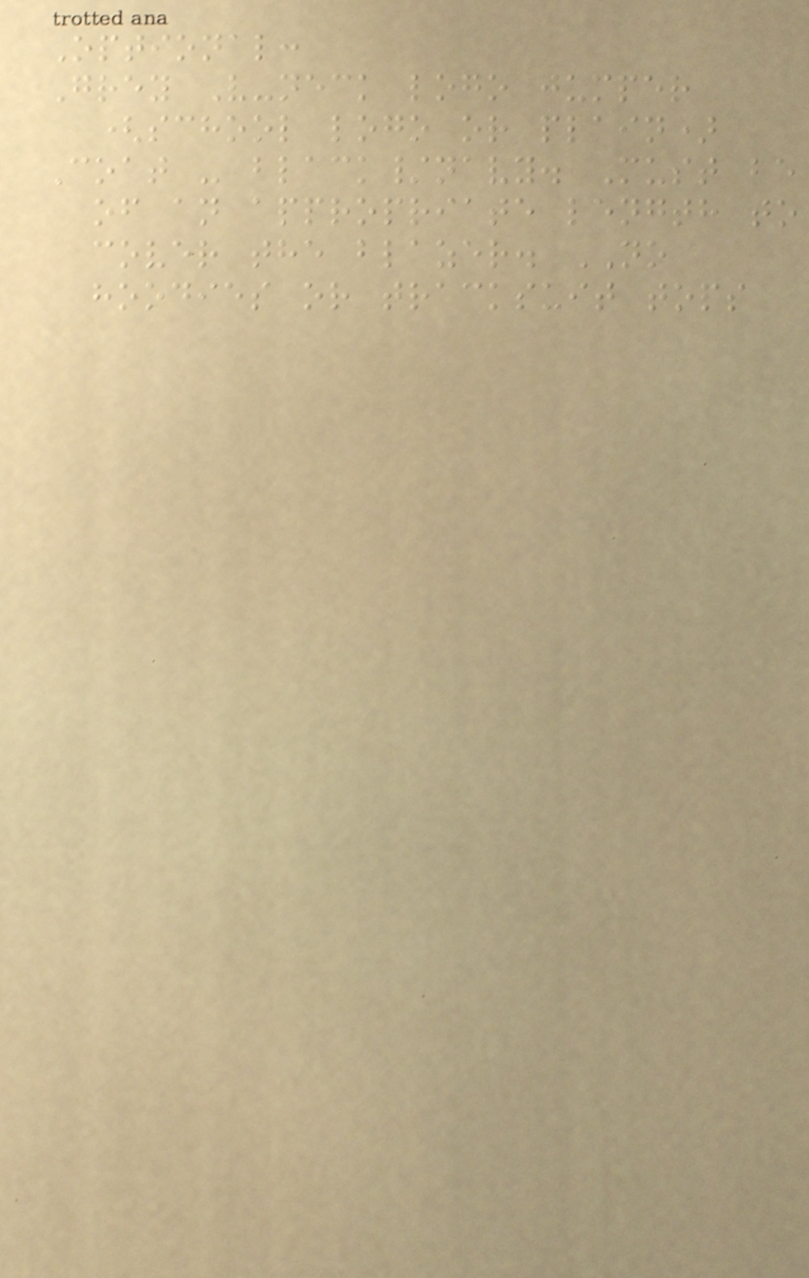Optional:
Grey V-neck logo jumper
(school logo or plain)
Coat - black/navy. Must be
of an appropriate length to
cover the blazer. NO
hoodies or tracksuit tops
